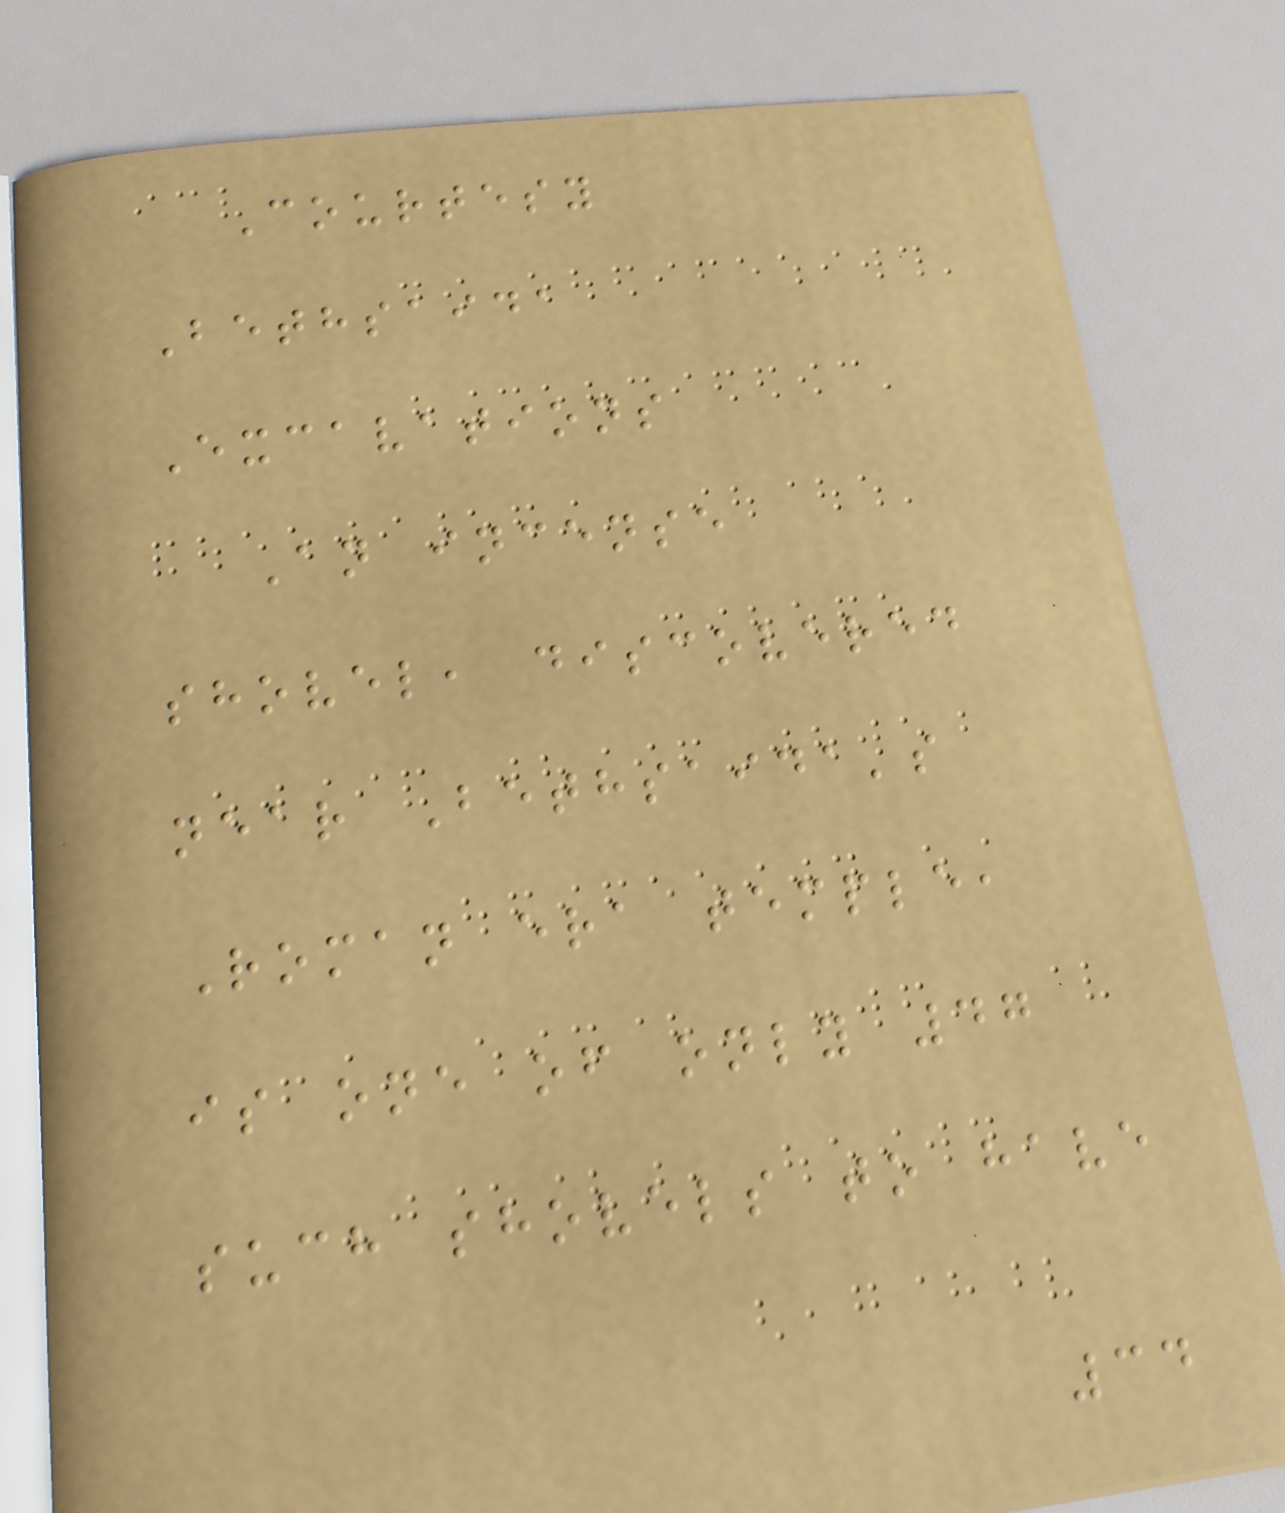Courtesy
Bethsaida
Excavations
An incense
shovel, discovered
near Bethsaida's
Roman era temple,
is one of only 47
such shovels to have
34
